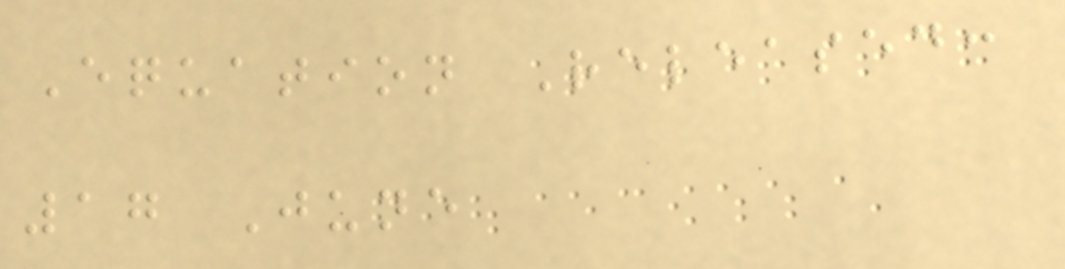Equation Released:
17 June
